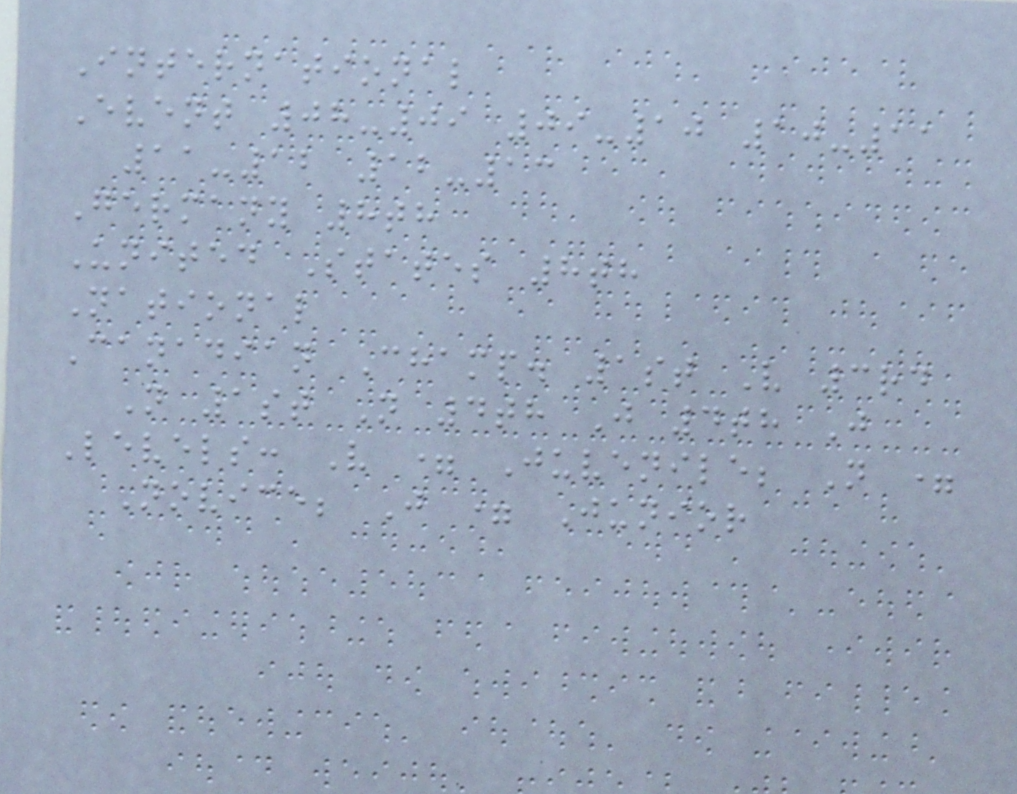International
Event 08-09 09-10 10-11
11-12 12-13
Germany 8th
United States 8th
National
Canadian Champ. 1st V 3rd
N 1st N 4th J 4th J
Levels: V = Juvenile; N =
Novice; J = Junior
